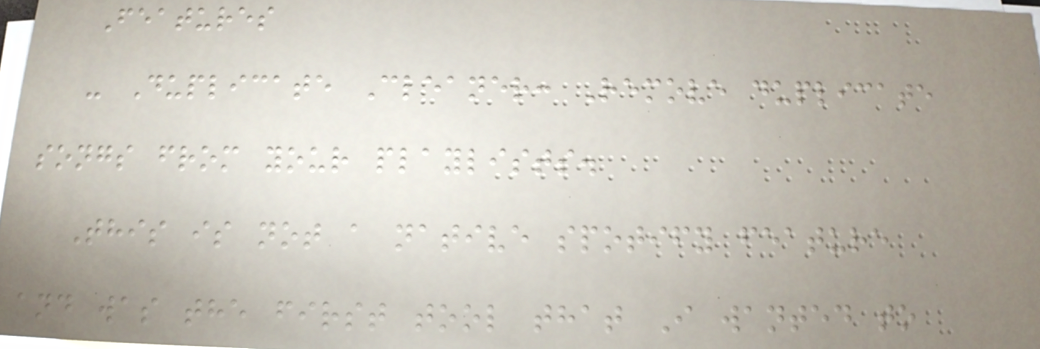Features
- Duplicate Cleaner: Remove duplicate
songs from your playlists.
This is not a native spotify feature
and was the first tool that I wanted to
